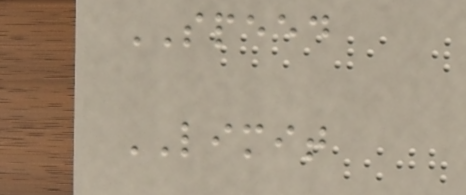SPEED
LIMIT
